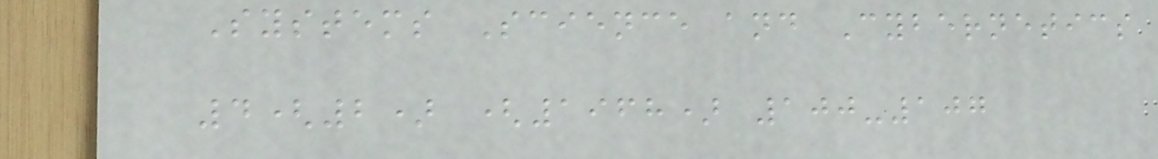Systems Science and Cybernetics
4(2) (1968) 100-107
